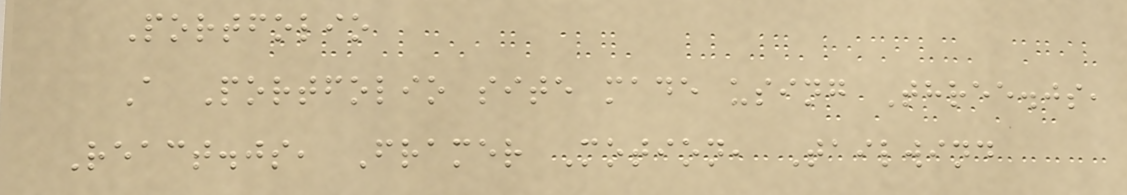Portfolio
A Portfolio site made using Three.js,
React.js, Framer Motion, Tailwind
